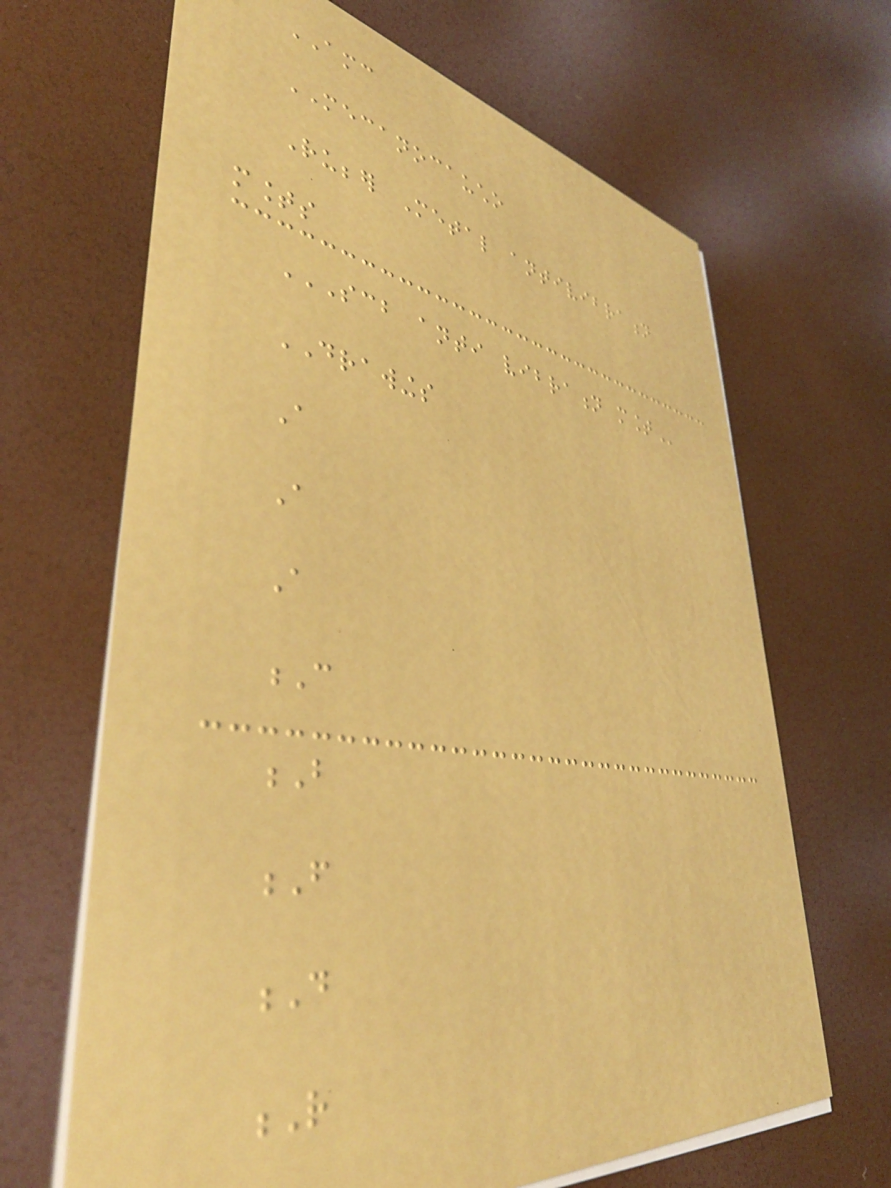AMC
MECANOCAUCHO
Rubber Metal antivibration
mounts
SCB ANTI VIBRATION MOUNT
DRAWINGS
A
A
A
C
B
F
D
R
